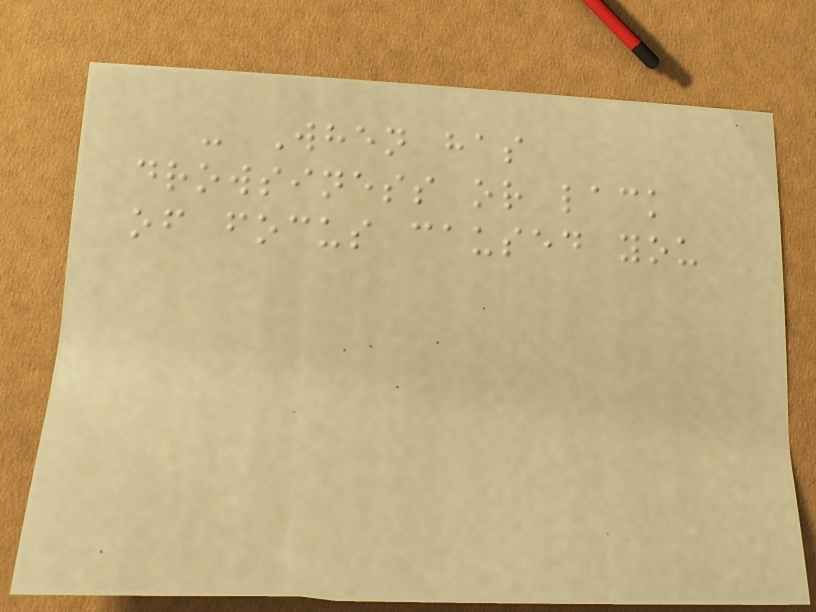- When has
drowsiness or lack
of focus caused you
